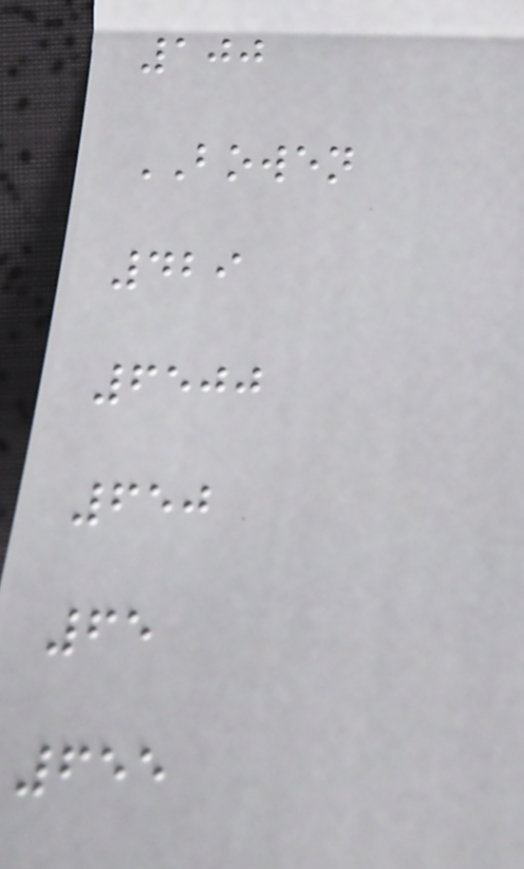100
BOWEN
429
6500
650
65
655
